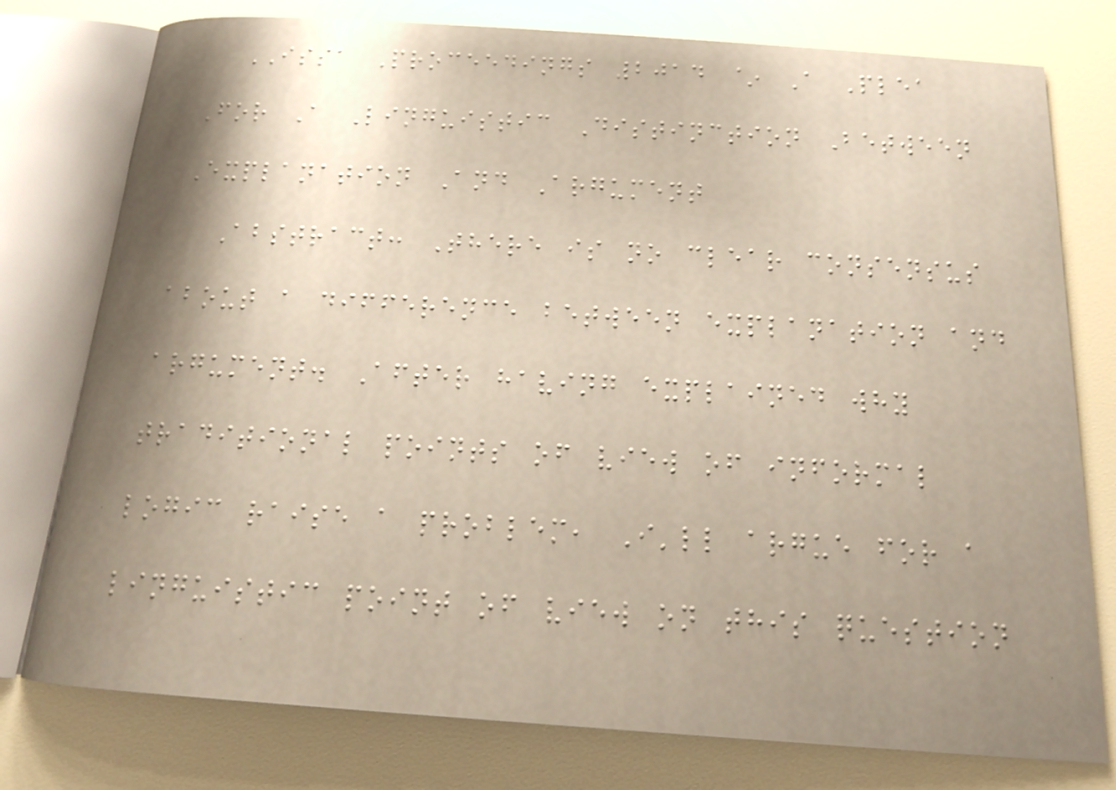ISSA Proceedings 2014 ~ A Plea
For A Linguistic Distinction Between
Explanation And Argument
Abstract: There is no clear consensus
about a difference between explanation and
argument. After having explained why
traditional points of view of informal
logic raise a problem, I'll argue for a
linguistic point of view on this question
